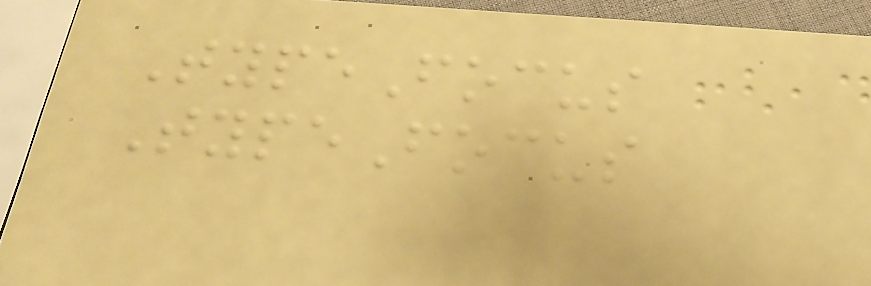TypeFocus
TypeFocus
